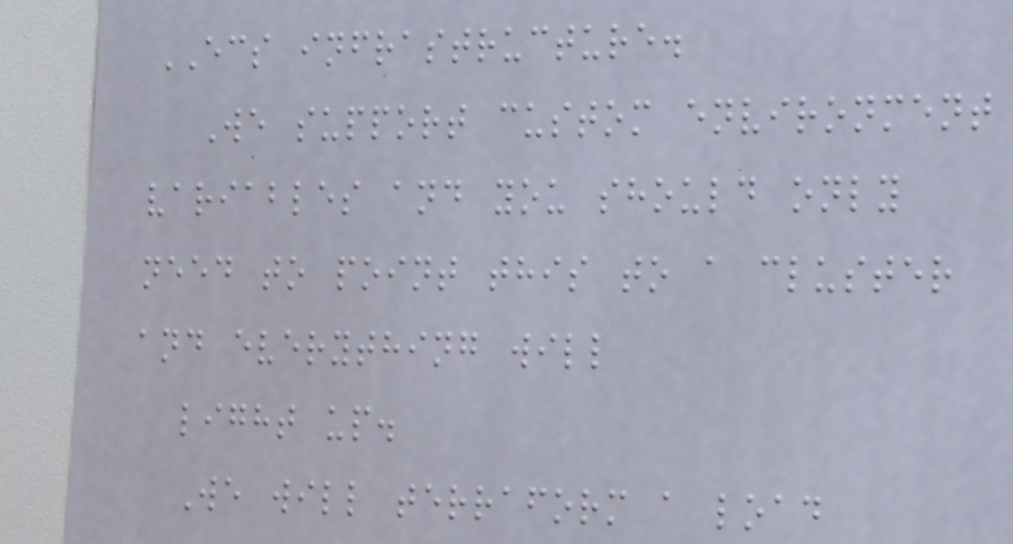ECS infrastructure.
We support custom environment
variables and you should only
need to point this to a cluster
and everything will
light up.
We will terraform a load
